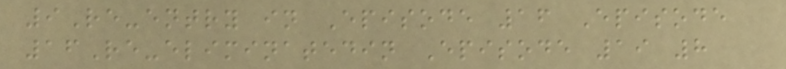9Re-entry in Episode 16 Episode
16Re-eliminatedin Episode 19 8
